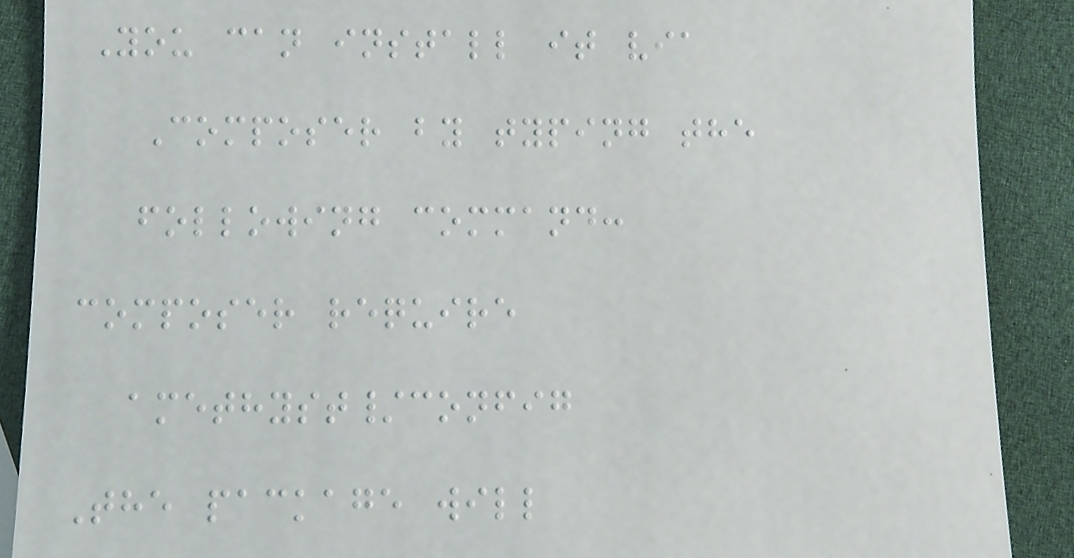You can install it via
Composer by typing the
following command:
composer require
amethyst/config
The package will
